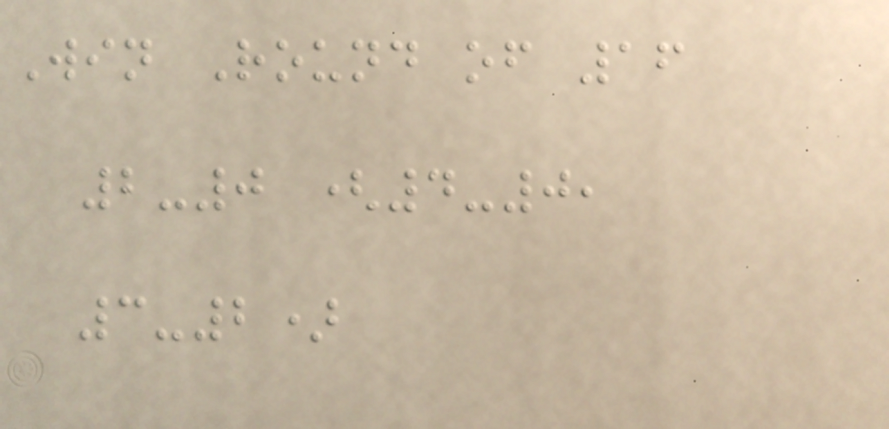Win Round of 16
2-0 (4-0,
3-2)
